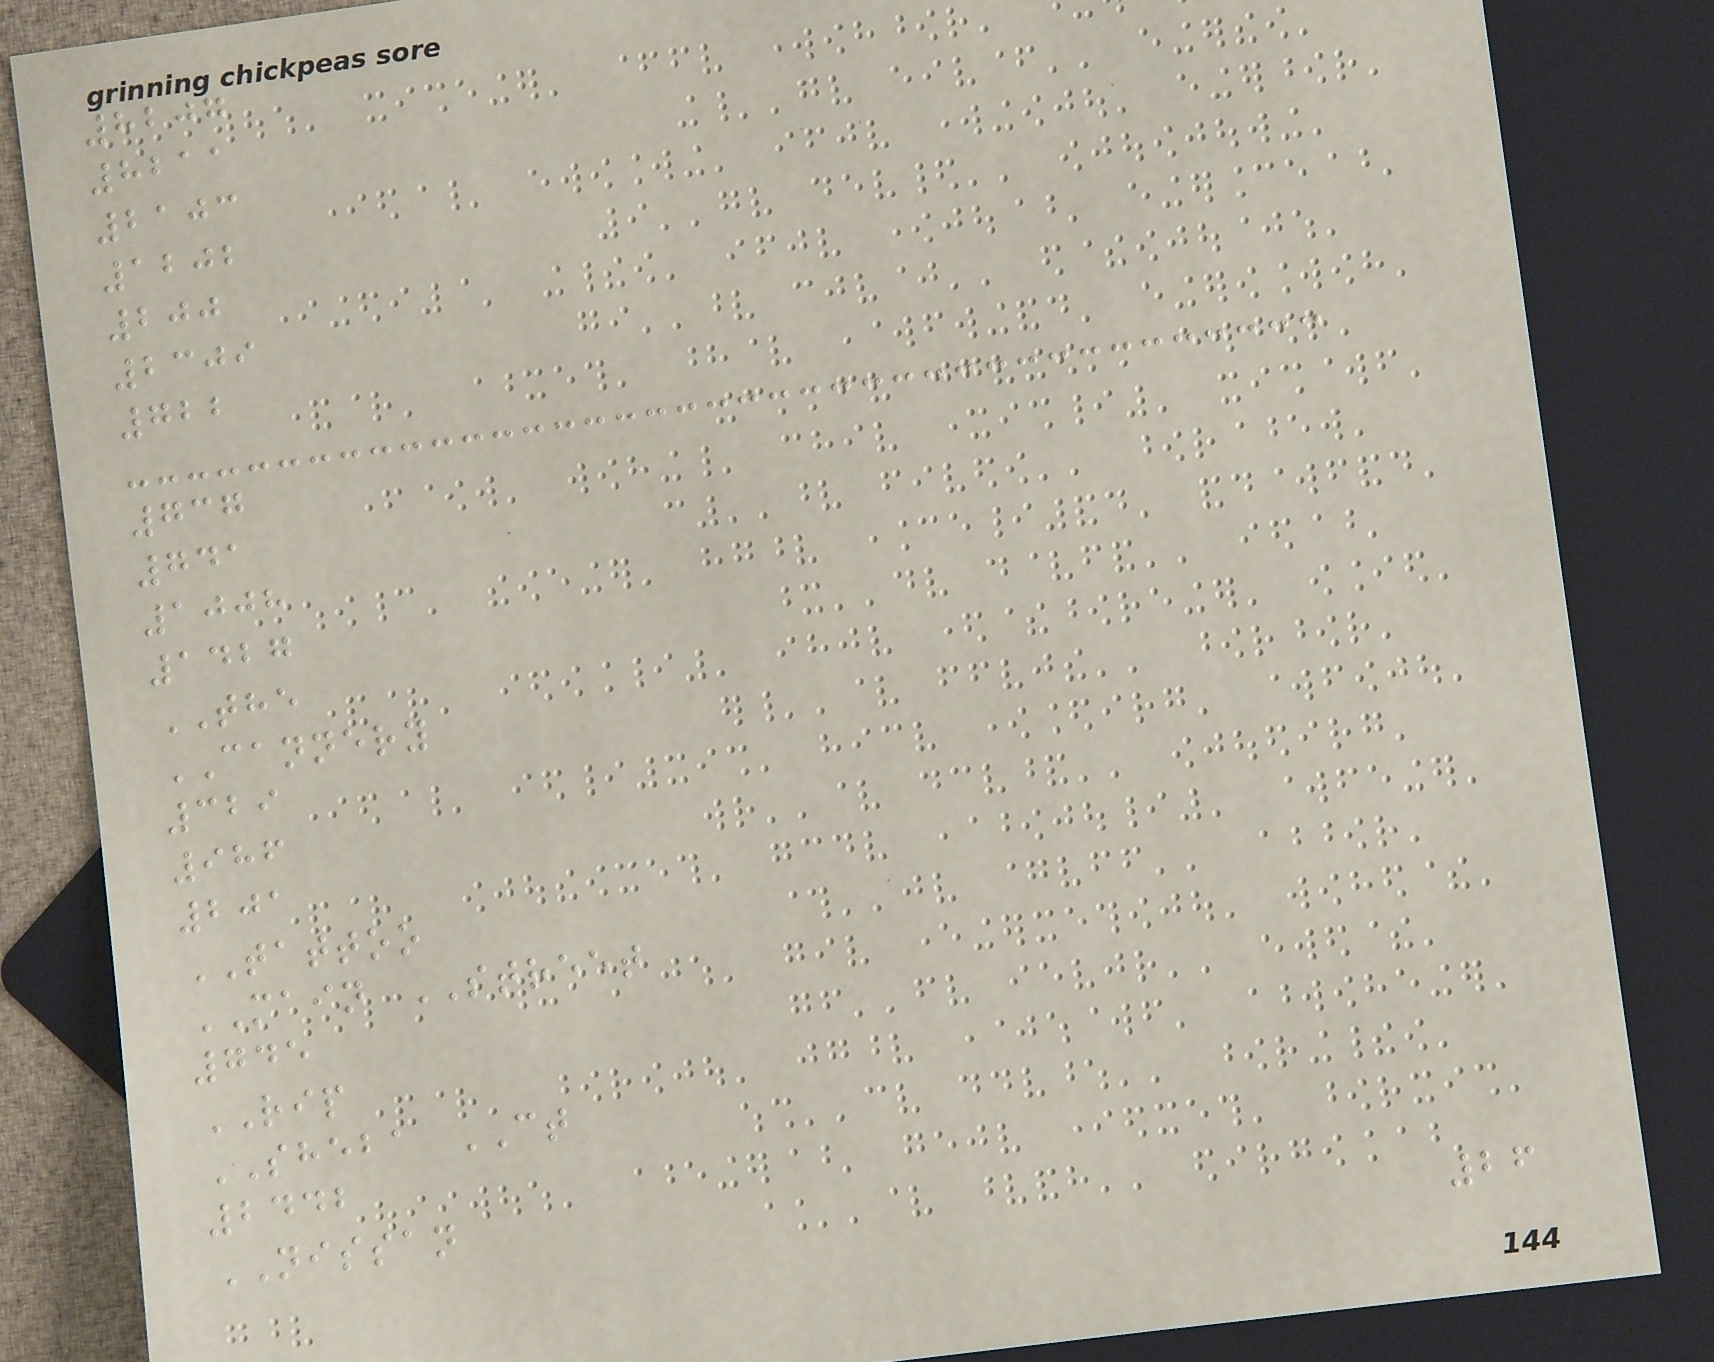8207
8211
2103
1202
200
2309
722
737
741
1008
1427
THE
CANNERY
329
986
201
TATTOO
MAIN STREET
745
RIP
SHEBA CT
2442
NISSAN
26
